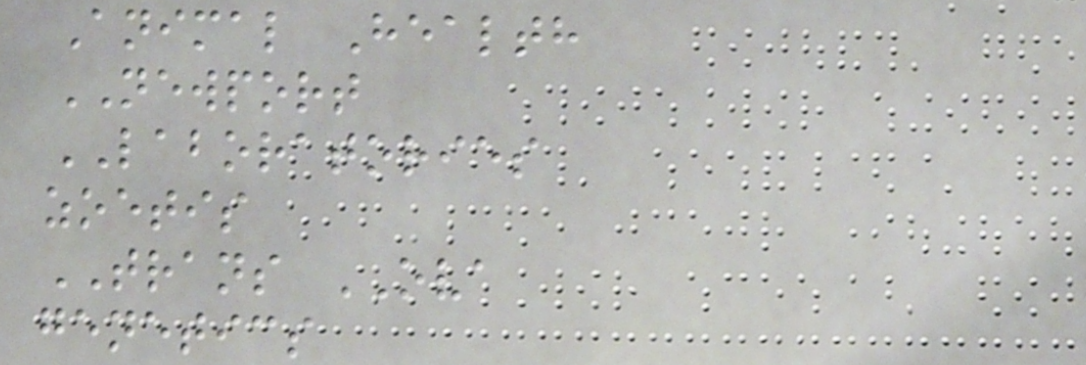Animal Health
NEWPORT
LABORATORIES
zoetis
TRANS OVA
genetics
